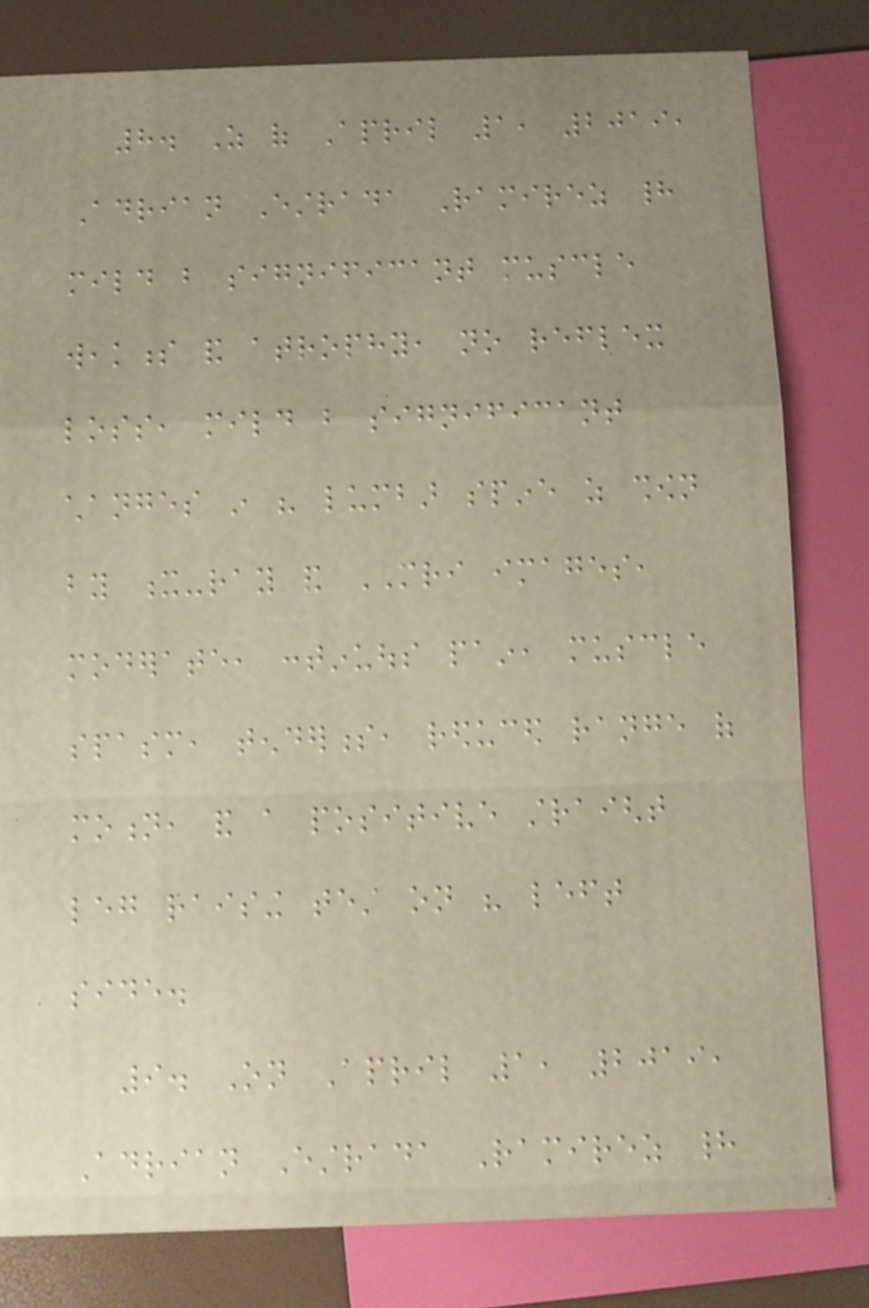8. As of April 1, 2019,
Adrian Estrada Ramirez had
mild but significant muscle
weakness and atrophy, no reflex
loss, mild but significant
changes in his lumbar spine as shown
by x-ray and MRI images,
moderate, continuous pain, muscle
spasm, tenderness, reduced range of
motion, and a positive straight
leg raising test on his left
side.
9. On April 1, 2019,
Adrian Estrada Ramirez had
